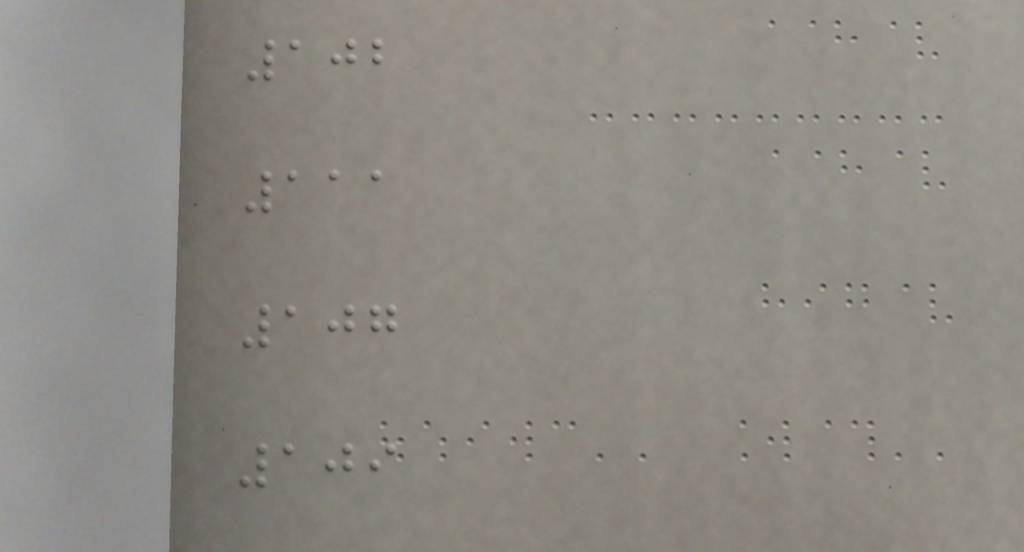102
111
107
109
